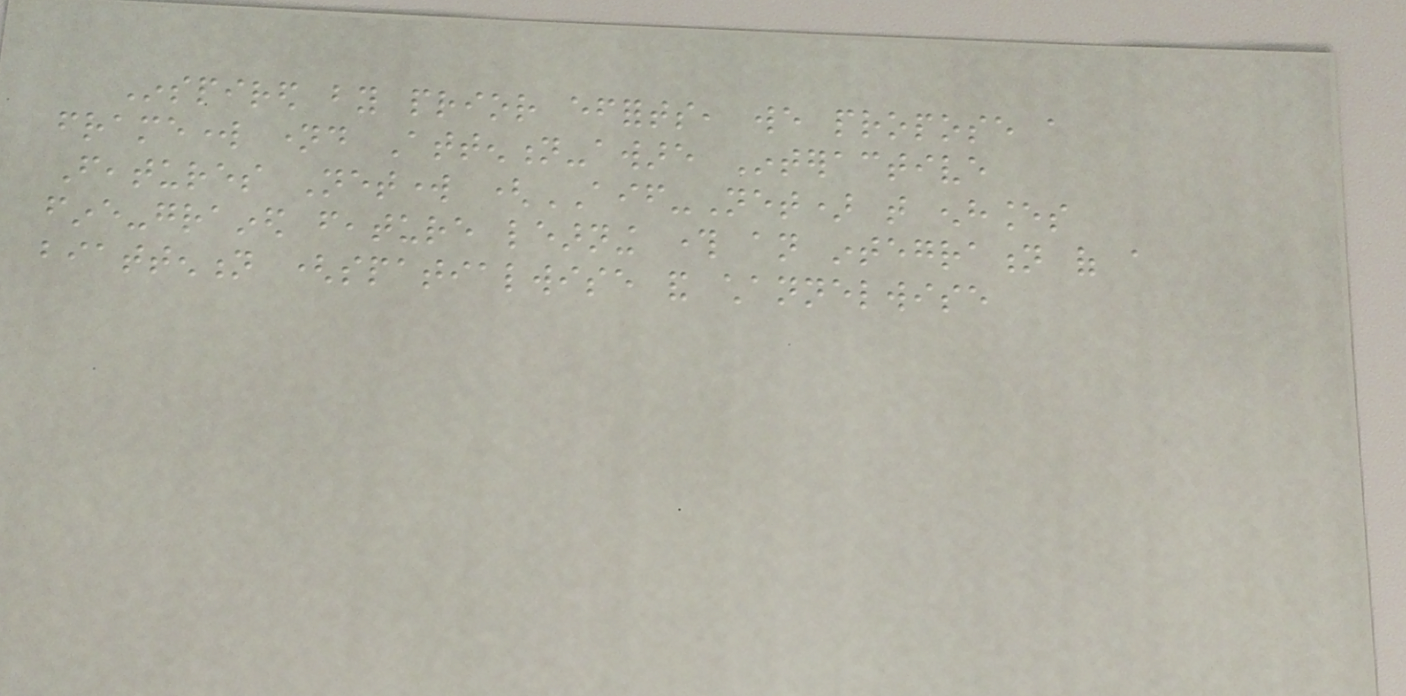Inspired by prior efforts, we propose a
framework named Attention-aware Interactive
Features Network (AIF-Net) that enhances
fine-grained feature learning through an integration of a
biattention (spatialwise and channelwise
